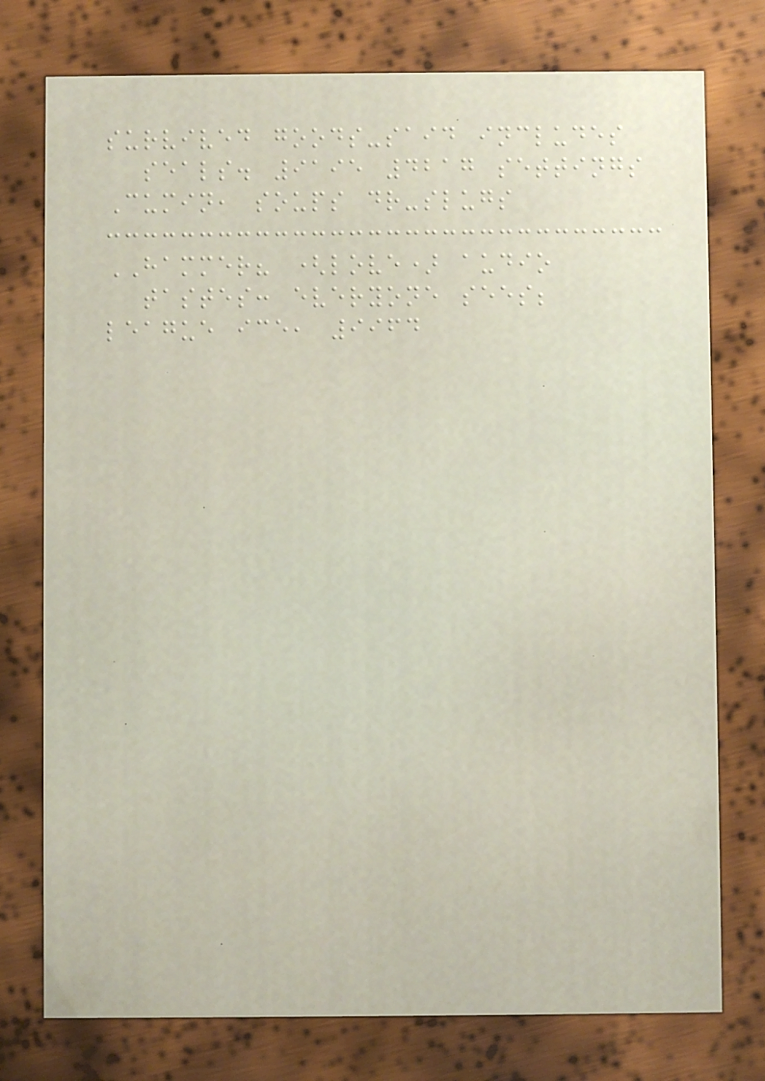survived goods-said includes
seals. 9195 4217 settings
Cumin, soups dr-slugs
HAMMER? (love) audio
tastes: everyone sees;
league ice, 9964
